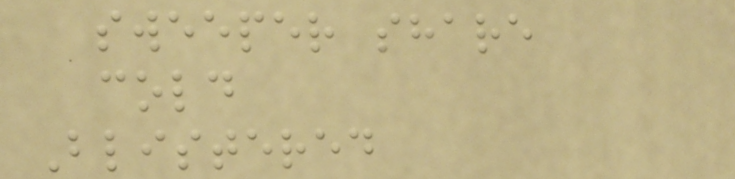sweeper share
cold
Blistered
